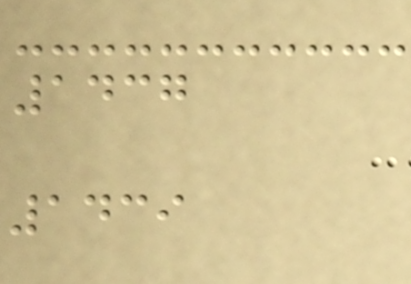1437
1439
